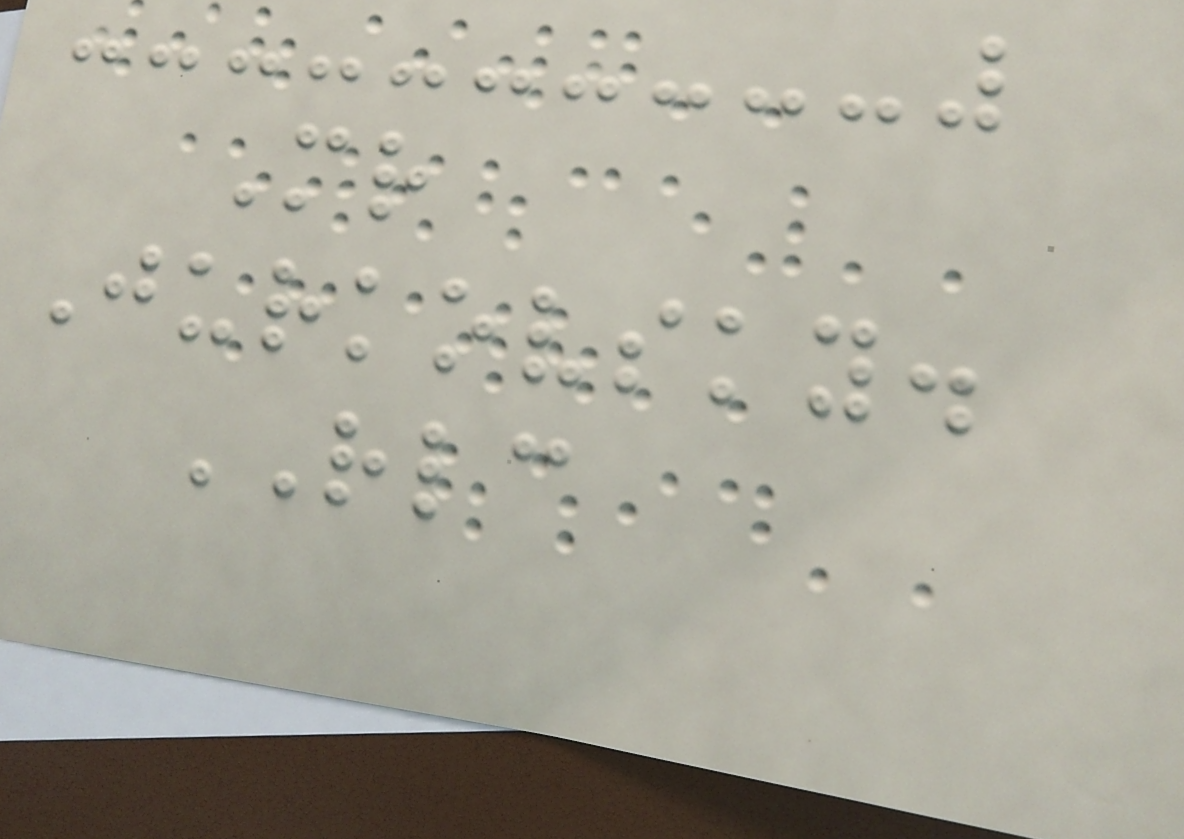Mr
Jurkovsky.
RLC
